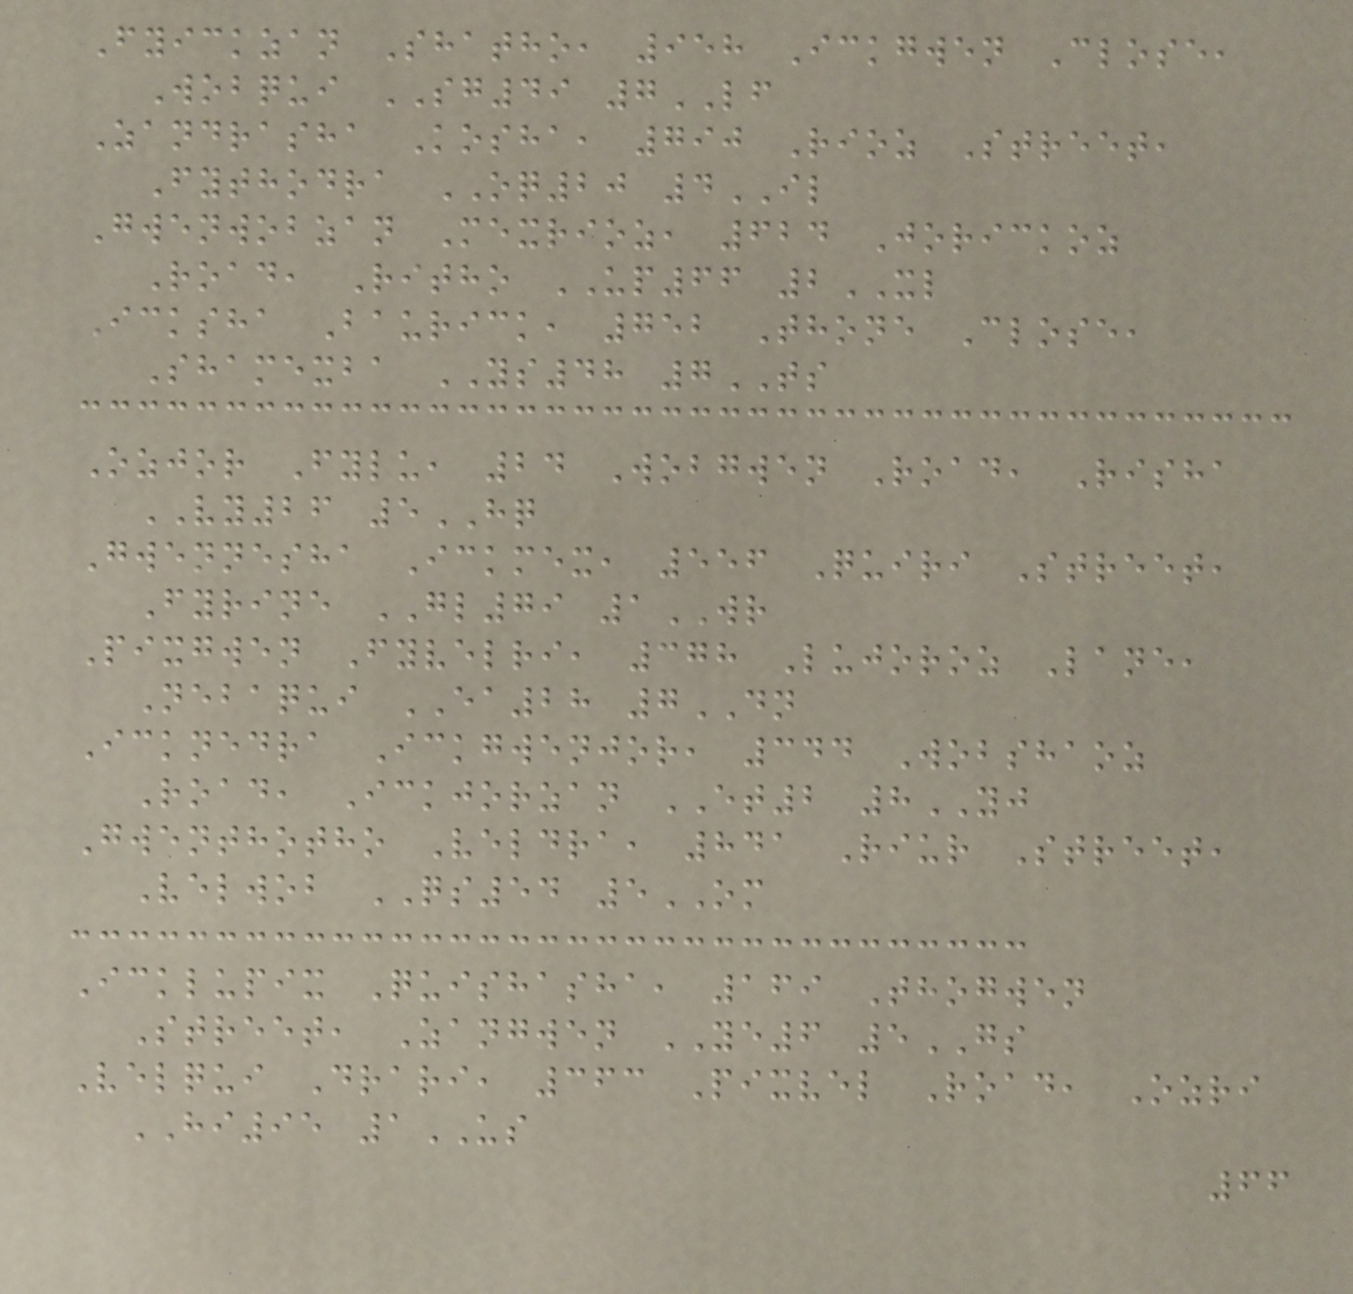Fyickzan Shatho, 958 Ickgwen Close,
Wobqui SG49 7LF
Zandrasha Kosha, 790 Rioz Street,
Fythodra OQ20 4IL
Gwenwobzan Mexrioz, 624 Jorickoz
Road, Ritho UP66 2XL
Icksha Baurick, 752 Thone Close,
Shamexba YS48 7TS
Ozjor Fylu, 24 Wobgwen Road, Risha
VY26 5HQ
Gwennesha Ickmex, 556 Quiri Street,
Fyrine GL79 1WR
Pixgwen Fyvelri, 378 Lujoroz Lane,
Nebaqui EA28 7DN
Icknedra Ickgwenjor, 344 Wobshaoz
Road, Ickjorzan ET2 8YJ
Gwenthotho Veldra, 841 Riur Street,
Velwob QS54 5OM
Icklupix Quishasha, 169 Thogwen
Street, Zangwen YE6 5GS
Velqui Drari, 363 Pixvel Road, Ozri
HI95 1US
66
